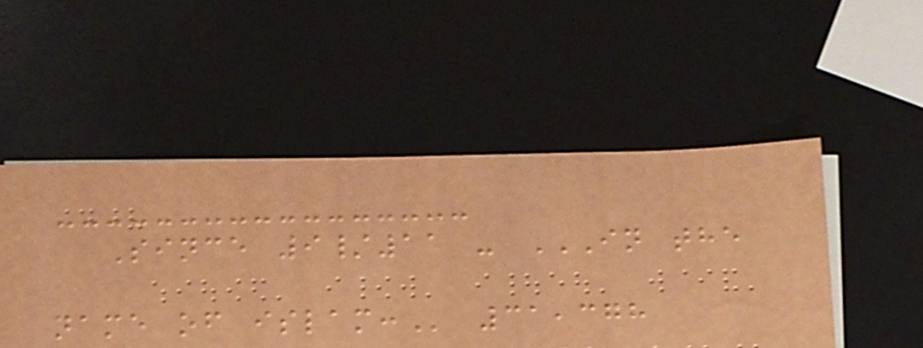Since 9/11 - IN THE
NAME OF ISLAM: 31,378
